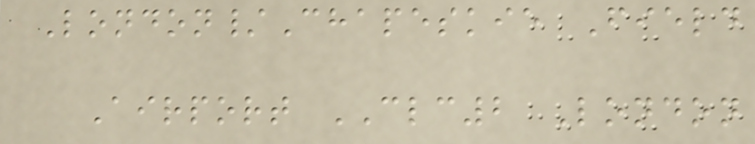London/Chapeskie Field
Airport CLC2 London
